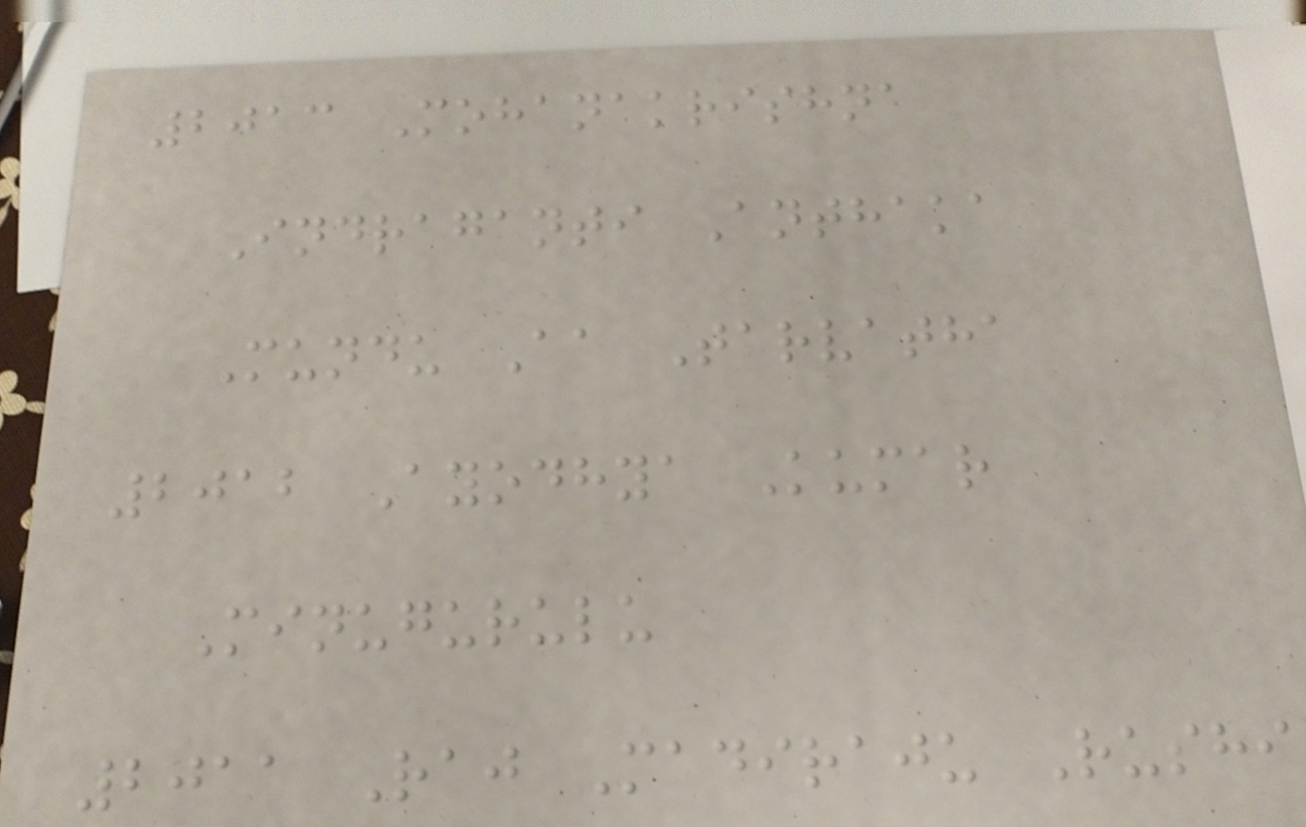2013 Mohanakrishna
Indraganti Anthaka
Mundu Aa Tarvatha
2012 Ayodhya Kumar
Minugurulu
2011 Raj Madiraju Rushi
